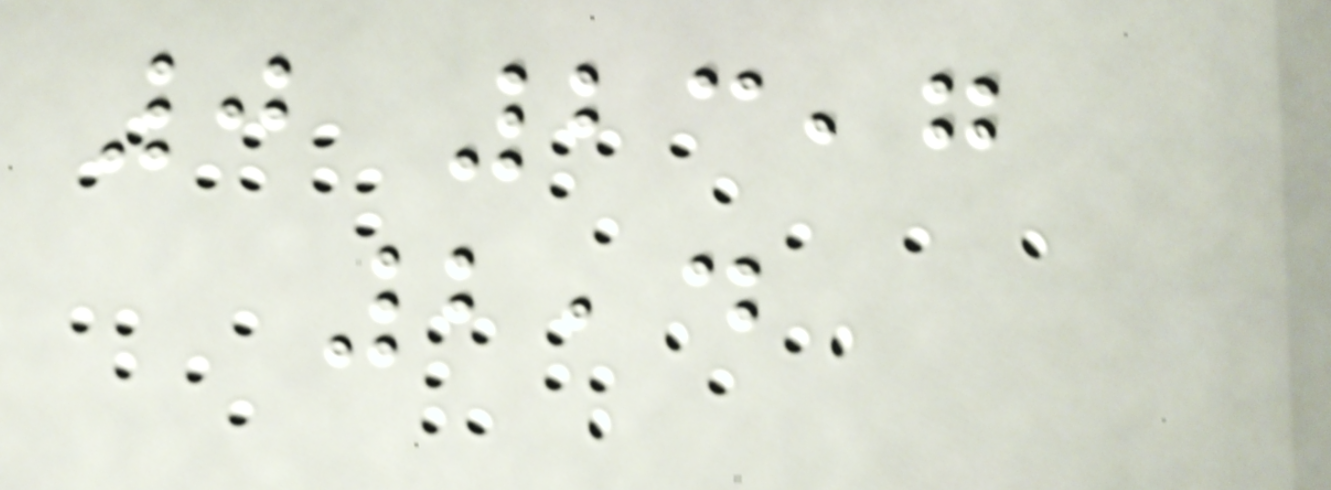0 23,7
2,4
